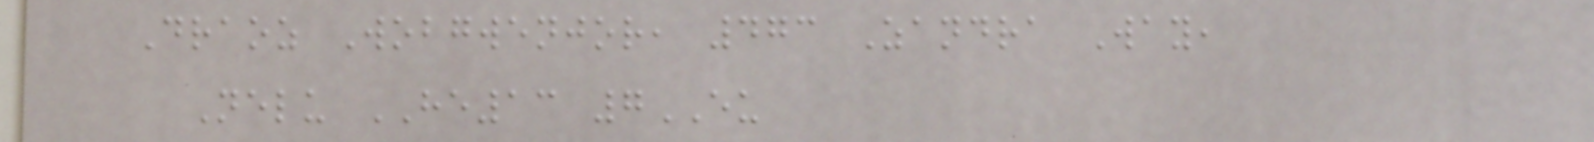Draoz Wobgwenjor, 473 Zandra Way,
Nelu HE13 7EU
